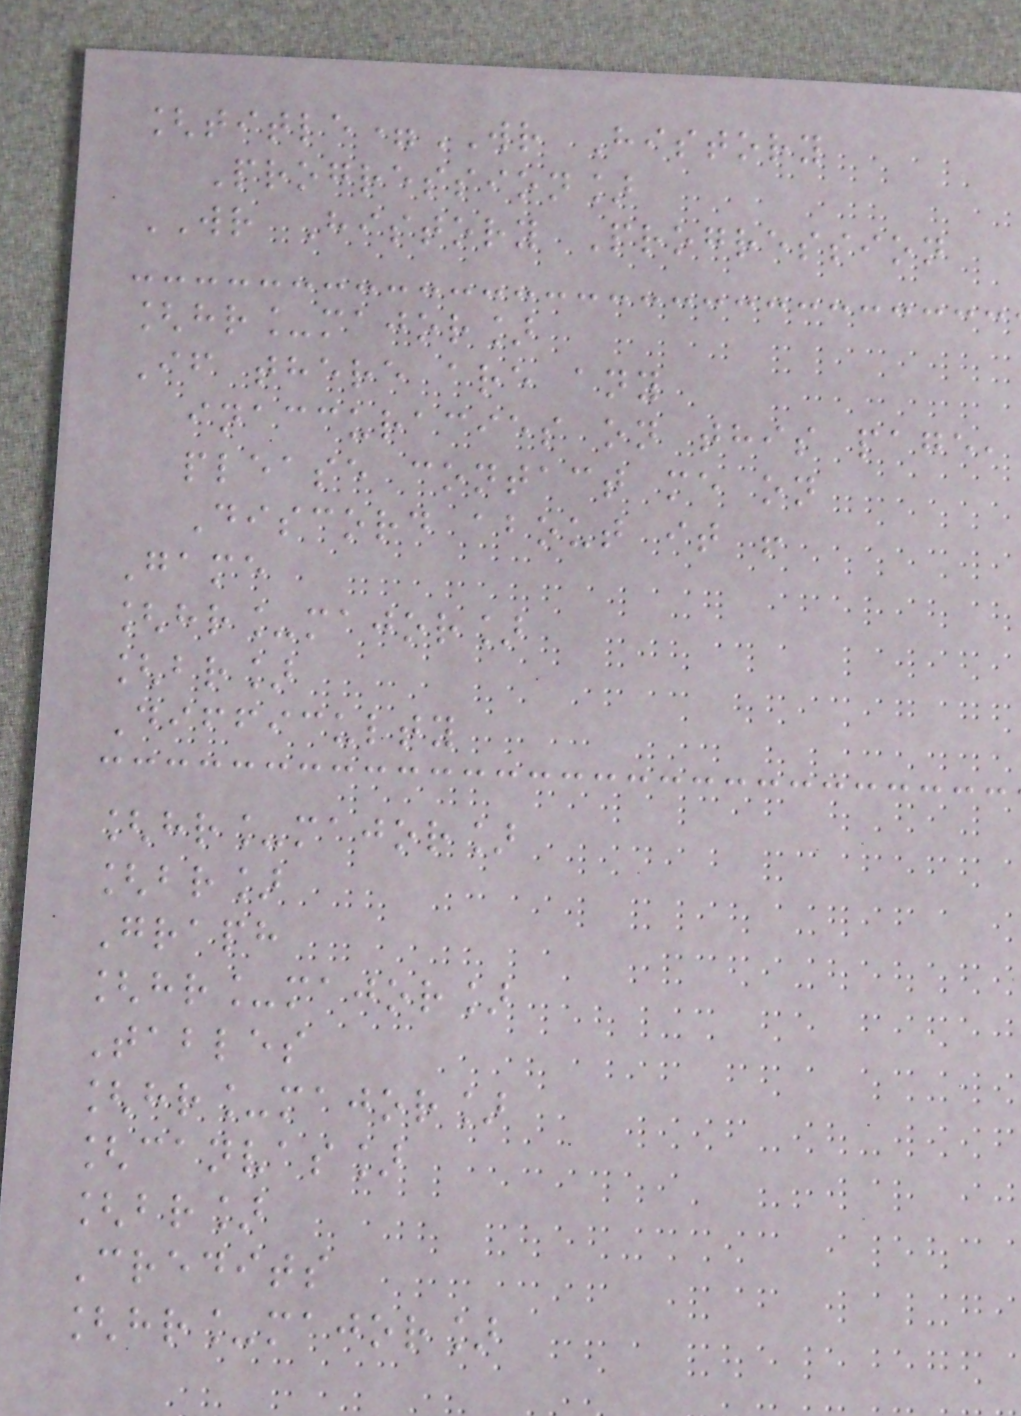[title=WR History
Progression]
WR History Progression
[hr_major]
If there are any
inaccuracies on this page,
please contact me on
Discord about it !
Game
[hr_major]
[br]
Difficulty
[hr_major]
[br]
Graph
[hr_major]
Tables
[hr_major]
[canvas]
[br]
Credits
[hr_major]
